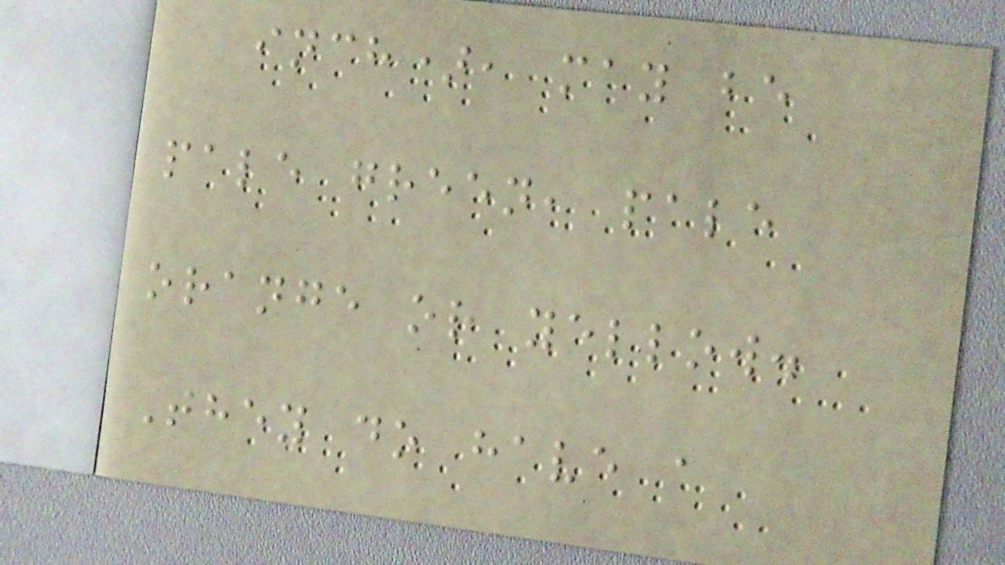inch), may be
pale green, pale
orange or yellow.
They do have a
